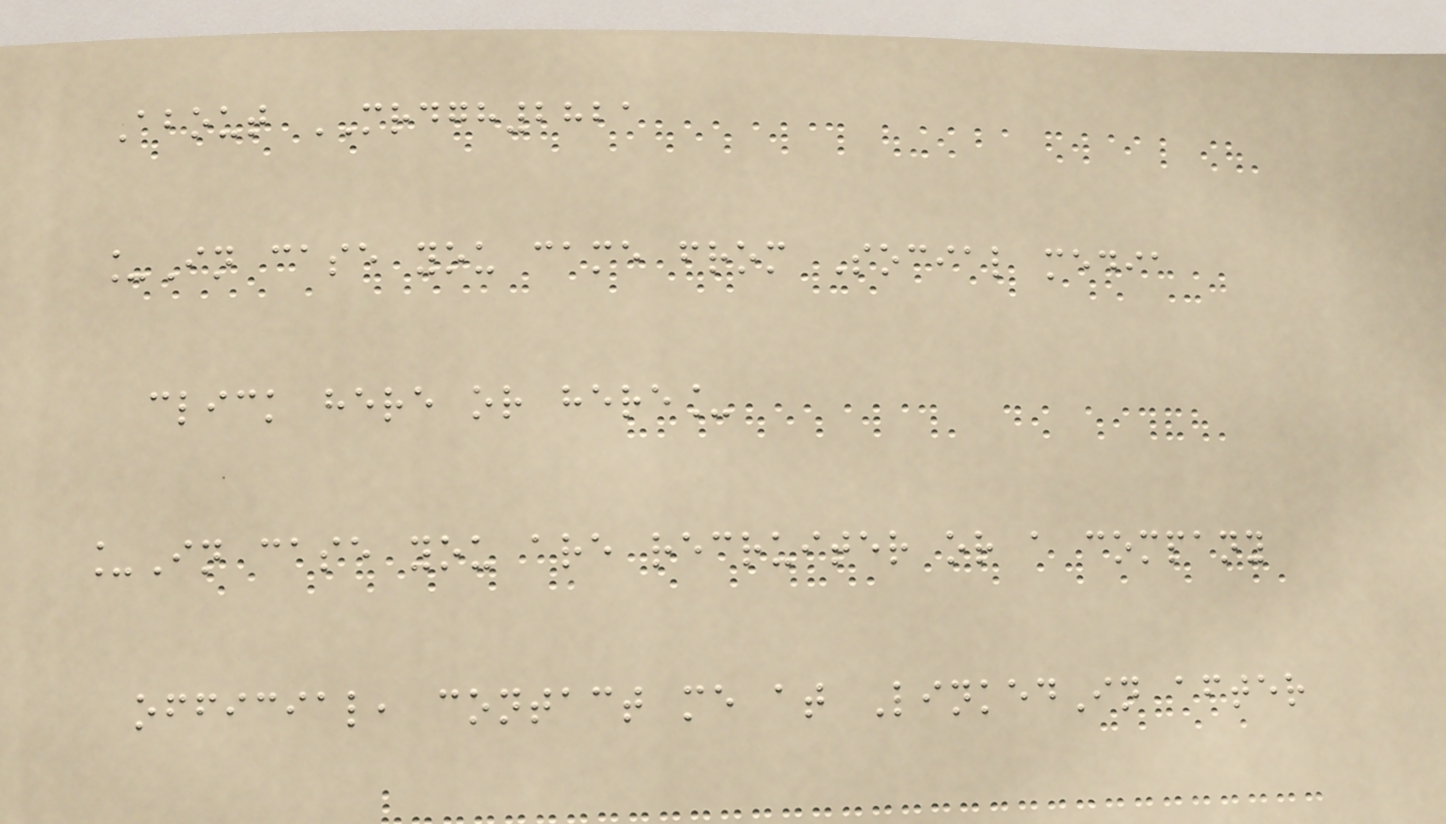About MRDGH2821
_In case you came from Social media
click here or here_
_In case you are recruiter or a company
official, contact me at LinkedIn after
